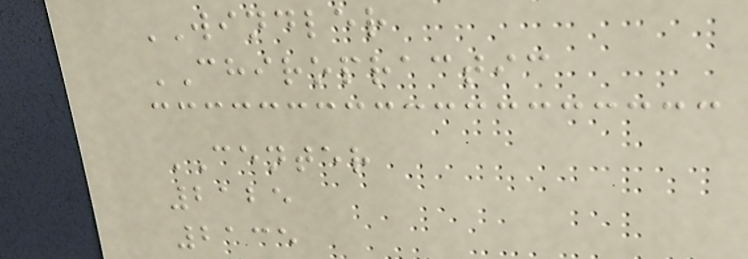WINDLER
CHIROPRACTIC
CENTER
2125
2135
